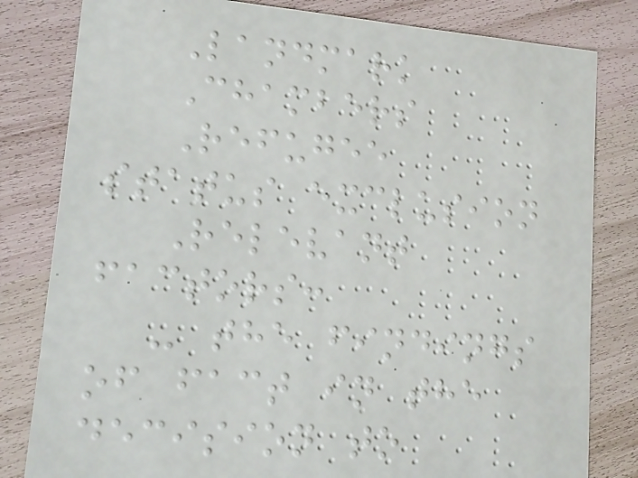Landmark
Chambers
Refugee
status exclusion
Relevant
factors:
- the findings
of fact in the
decision to
